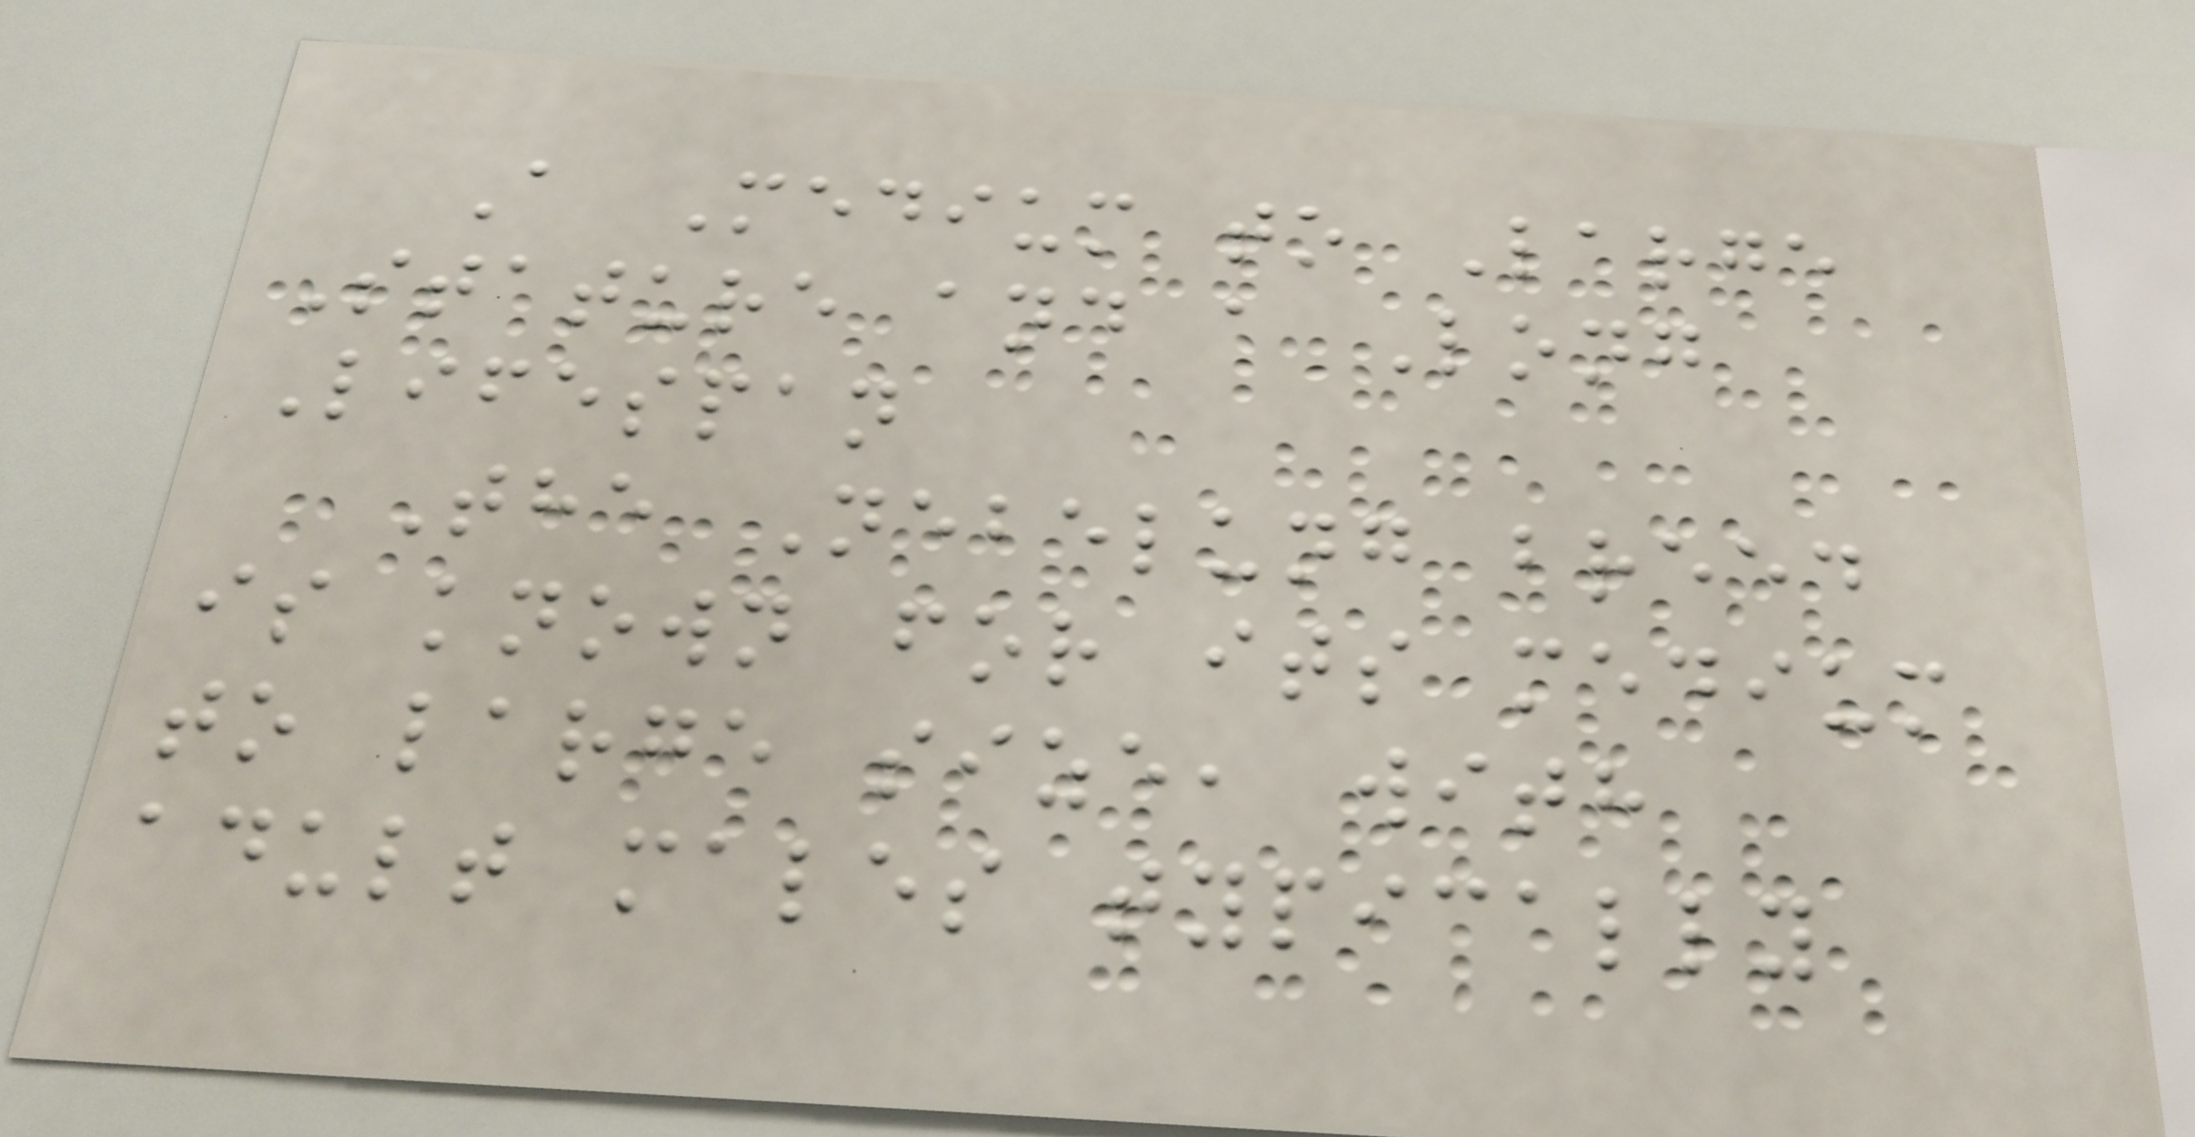A Medium to Large
Stature and a Long
Lifespan
The Nebelung breed
is known for its medium
to large size, with
adult males typically
